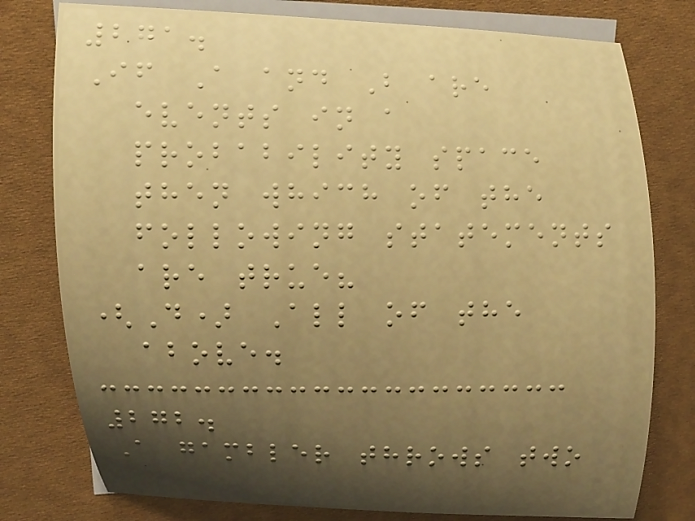271.
If A and B are
events in a
probability space
then which of the
following statements
are true?
(D) All of the
above.
272.
A gambler throws two
